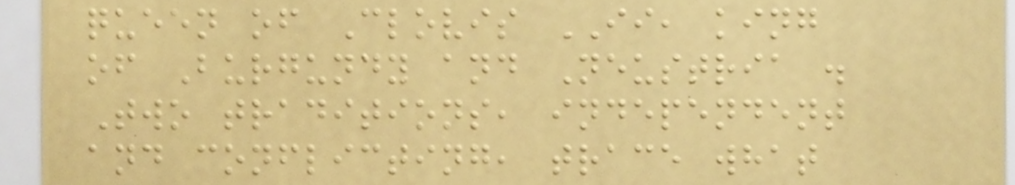queen of Clovis II, king
of Burgundy and Neustria .
Two traditions, independent
and conflicting, trace what
